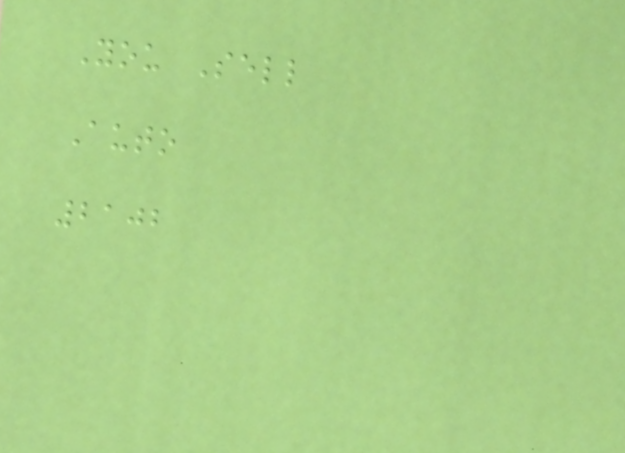You Sell
Auto
2102
